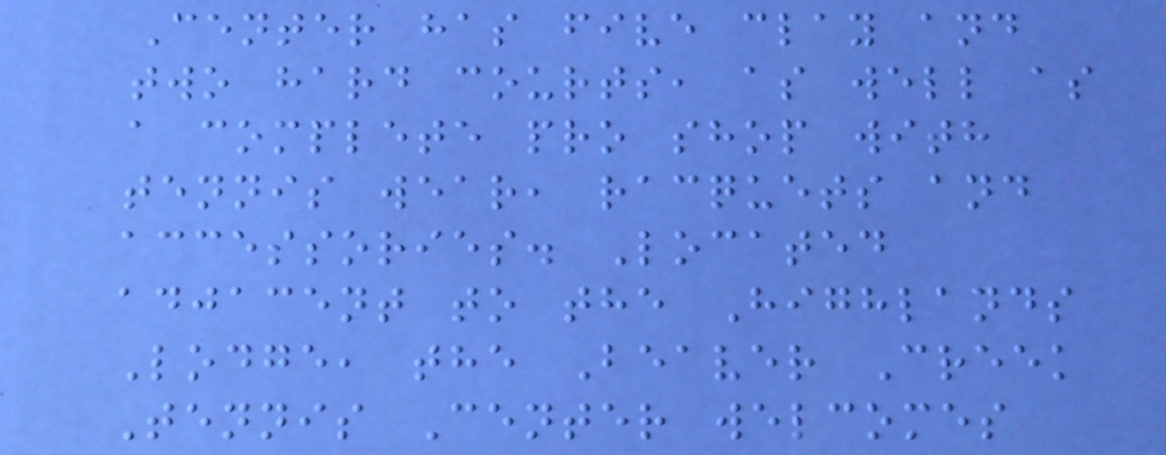Center has five clay and
two hard courts, as well as
a complete pro shop with
tennis wear, racquets and
accessories. Located
adjacent to the Highlands
Lodge, the Beaver Creek
Tennis Center welcomes
